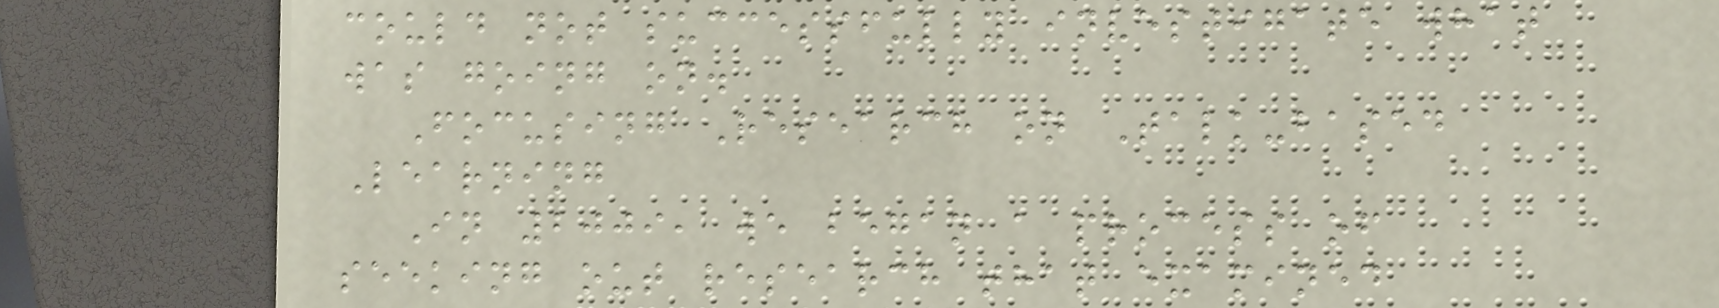could not successfully investigate what
was going on.
Focusing Research on Talk-based
Learning
In 2009, we began a process of
seeking out research that examined
